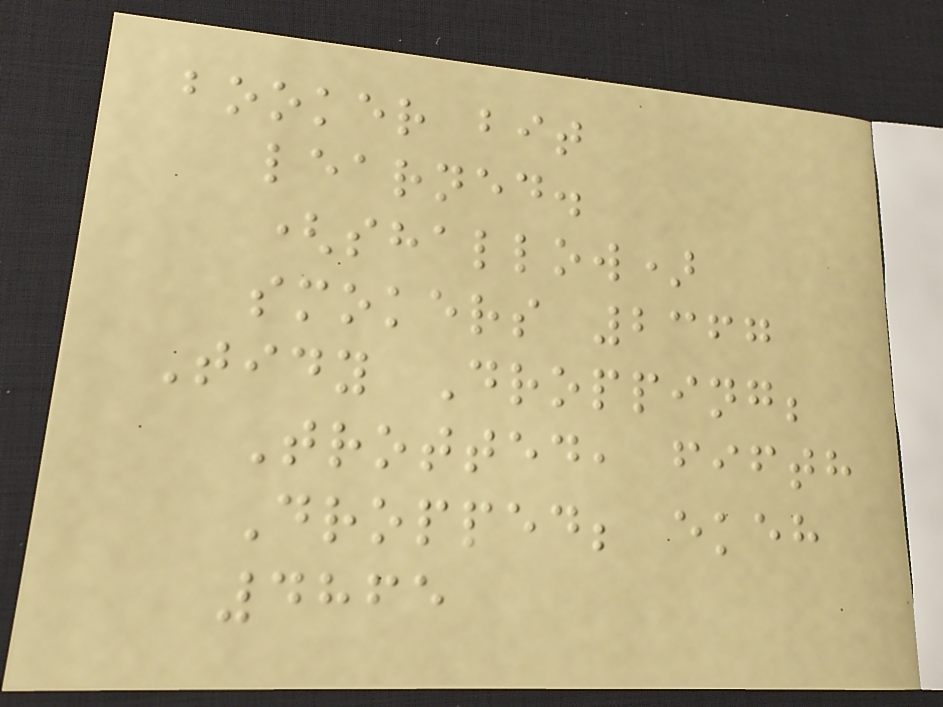booker bit
learned.
(shallow)
smokers 2367
Tidy Dropping;
Trotted, fifth
Dropped; ekeh
4865
